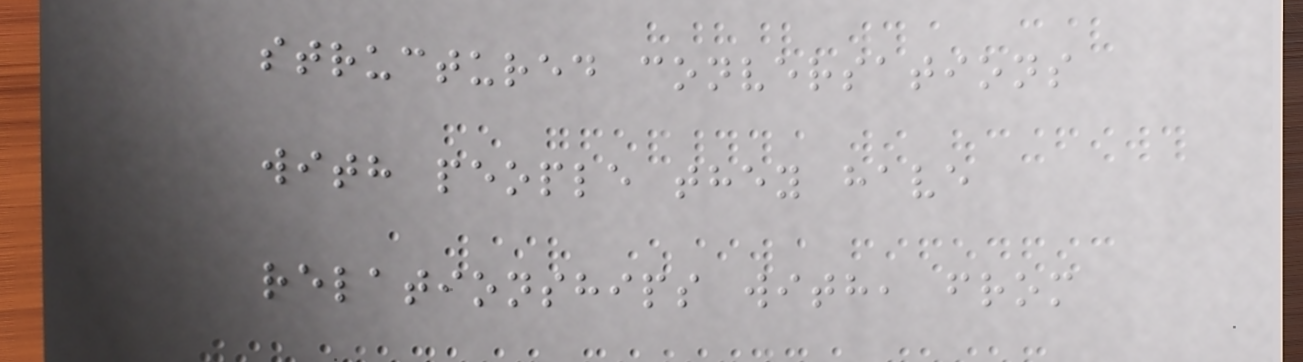structured conversations
with people they have
relationships with, from
